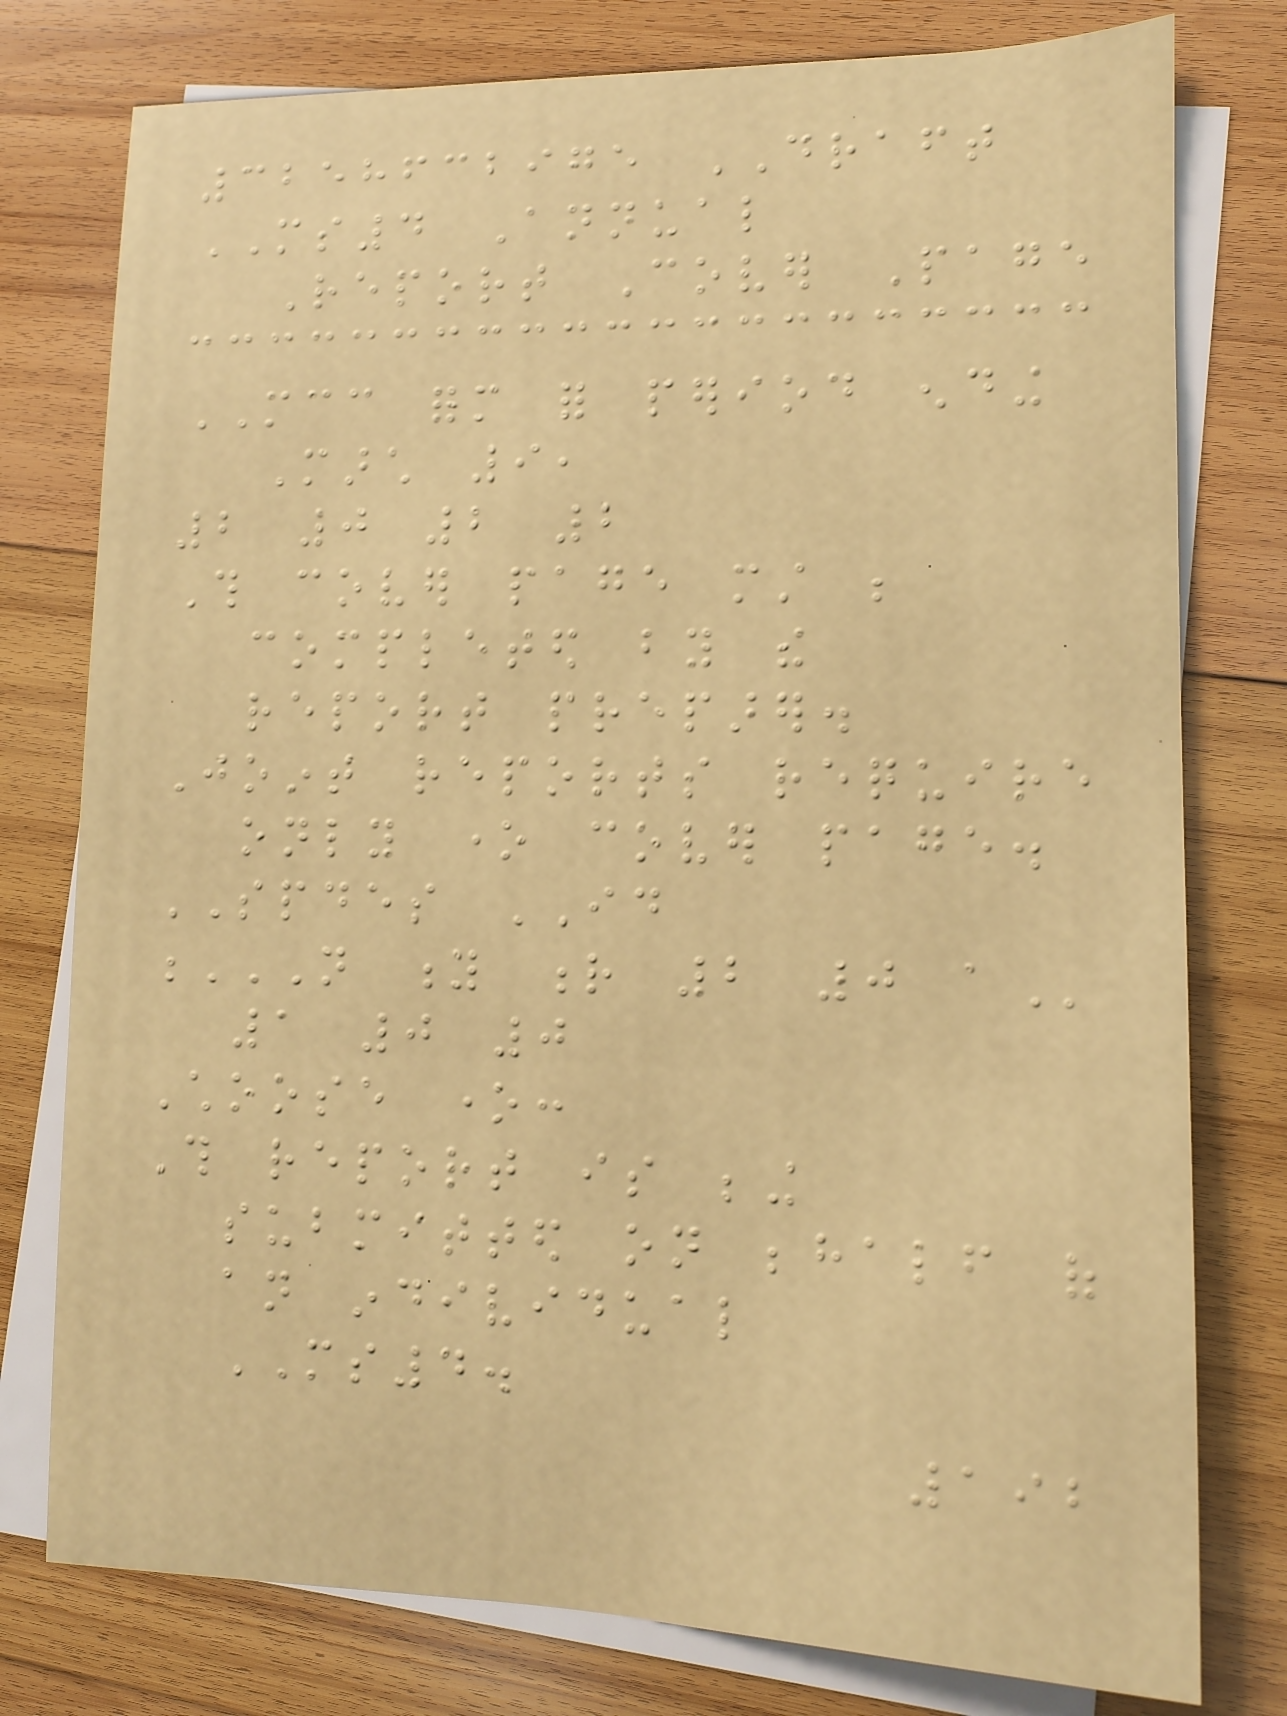3258632975 DRAFT
MS4 Annual
Report Cover Page
MCC form for period ending
March 9,
2 0 2 2
This cover page must be
completed by the
report preparer.
Joint reports require
only one cover page.
SPDES ID
N Y R 2 0 A
1 0 0
Choose one:
This report is being
submitted on behalf of
an individual
MS4.
192
